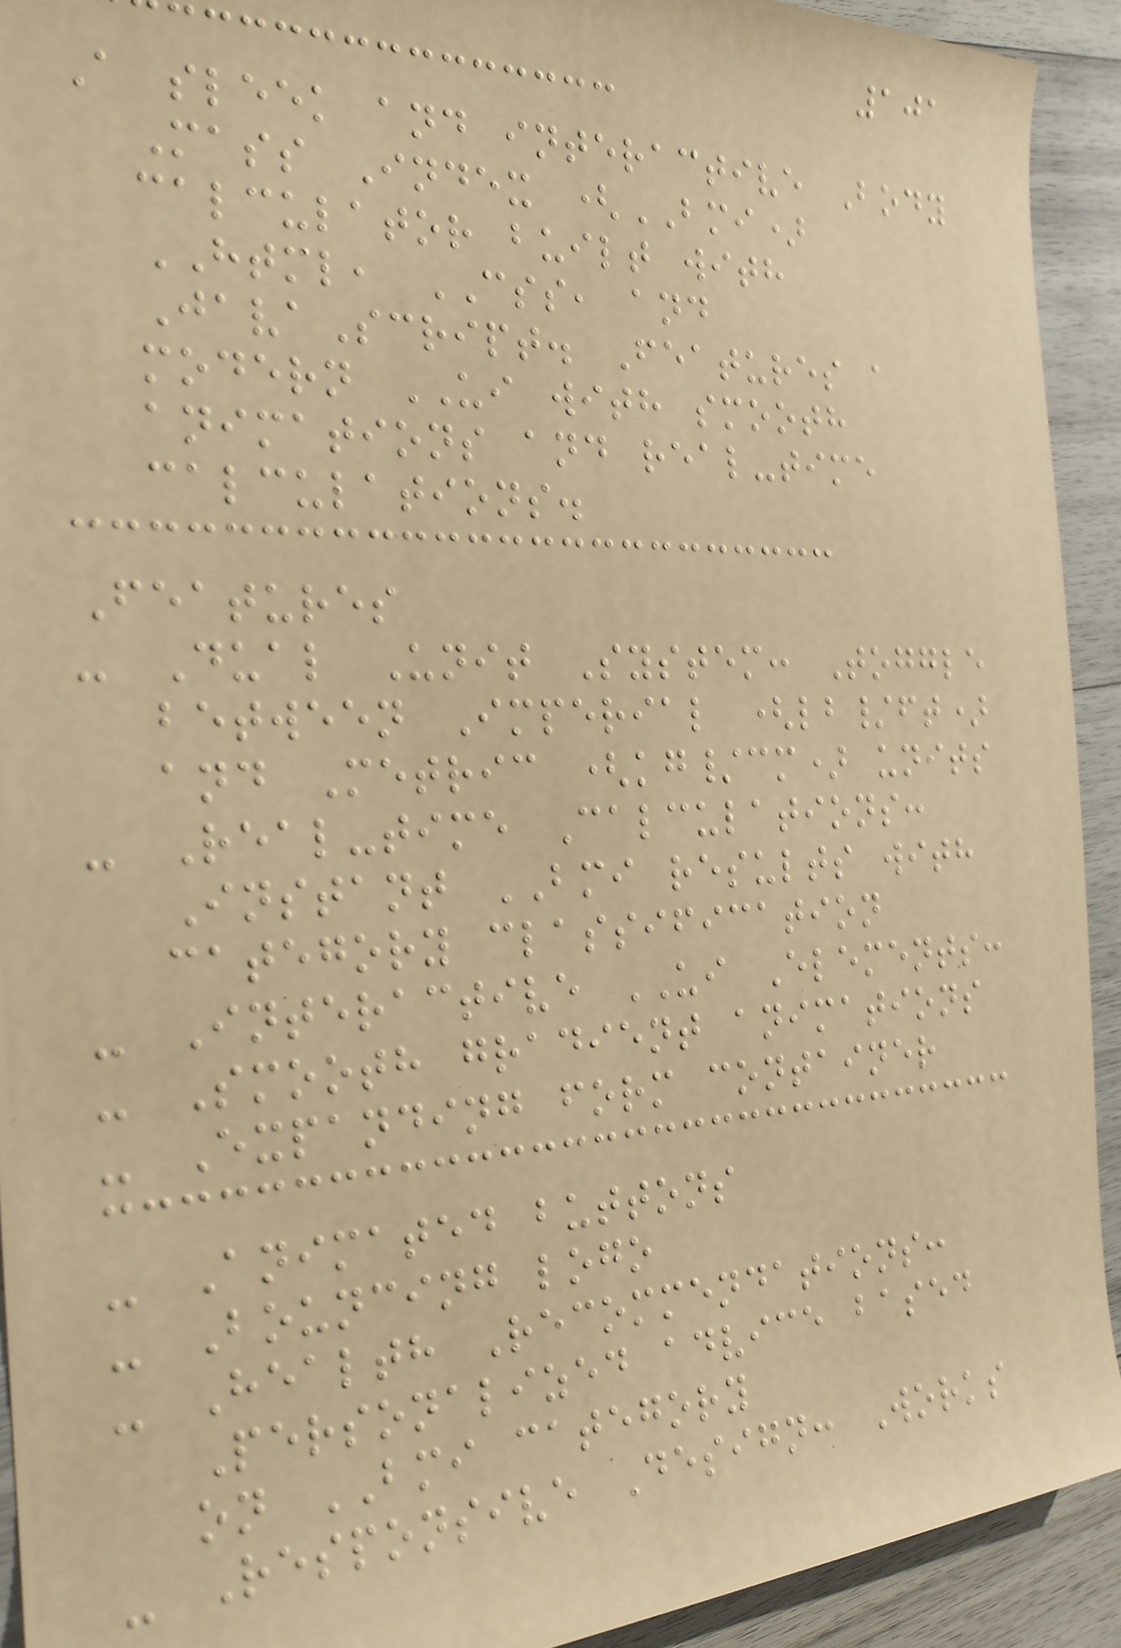101
A sleek and interactive Body
Mass Index (BMI)
calculator built with
HTML, CSS, and
JavaScript. Features a
modern UI with smooth
animations and real-time
calculations.
Features
- Dual Unit System: Toggle
between Imperial (lb/ft)
and Metric (kg/cm) units
- Real-time Calculations:
Instant BMI results with
category classification
- Interactive UI Elements:
- Smooth gradient animations
- Expanding form container
- Animated buttons
- Bouncing logo
- Health Recommendations:
Personalized advice based
on BMI category
- Responsive Design: Works
